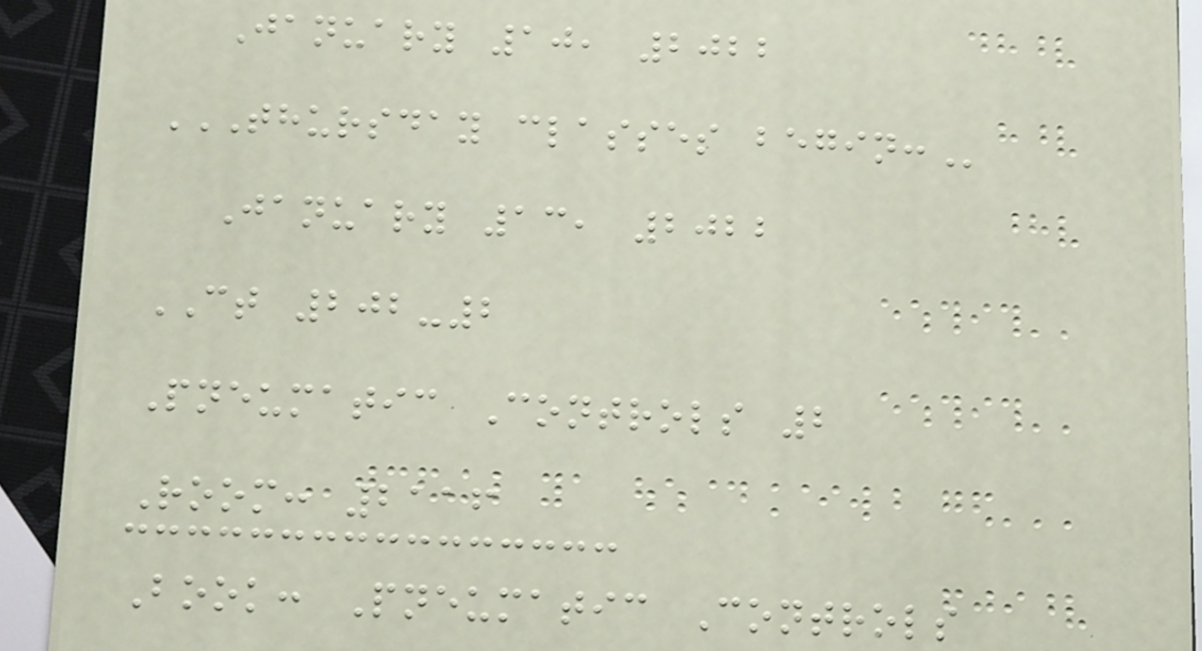January 10, 2022
THURSDAY CLASSES BEGIN:
January 13, 2022
CT 202-2
Pneumatic Controls 2
Room: 2116
Book: Pneumatic Controls
